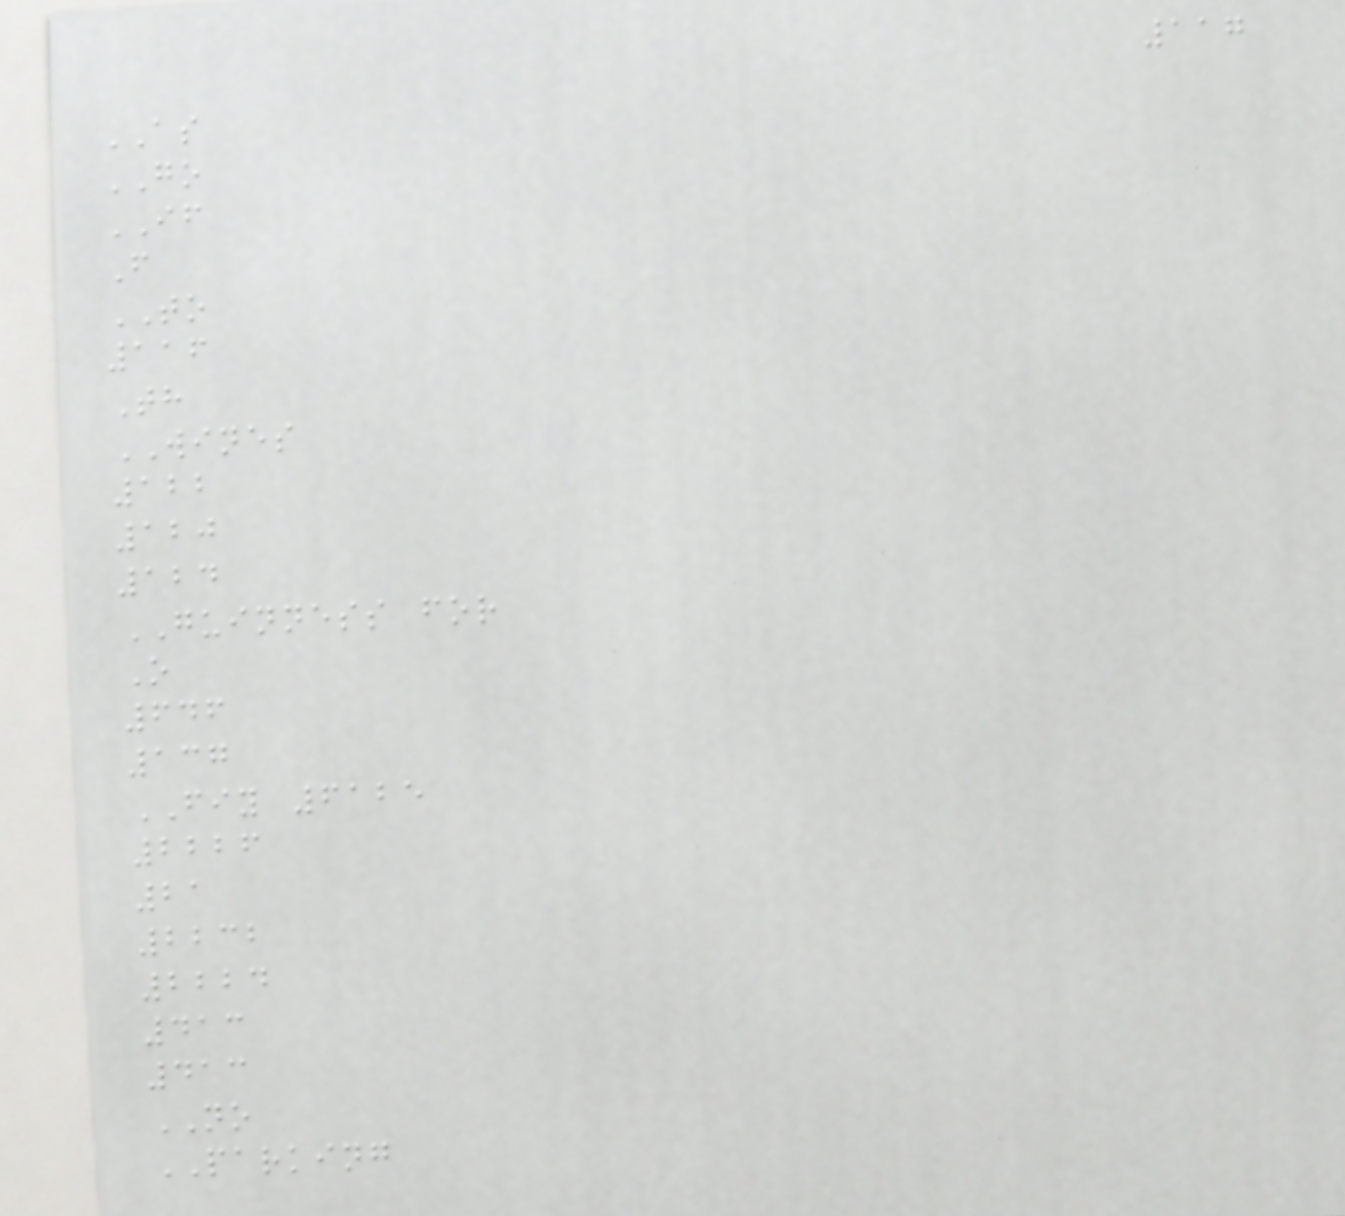117
AS
GO
IF
F
TO
116
Th
WINES
122
120
124
GUINNESS for
O
646
137
FIY 6125
2226
21
2232
2224
413
413
NO
PARKING
